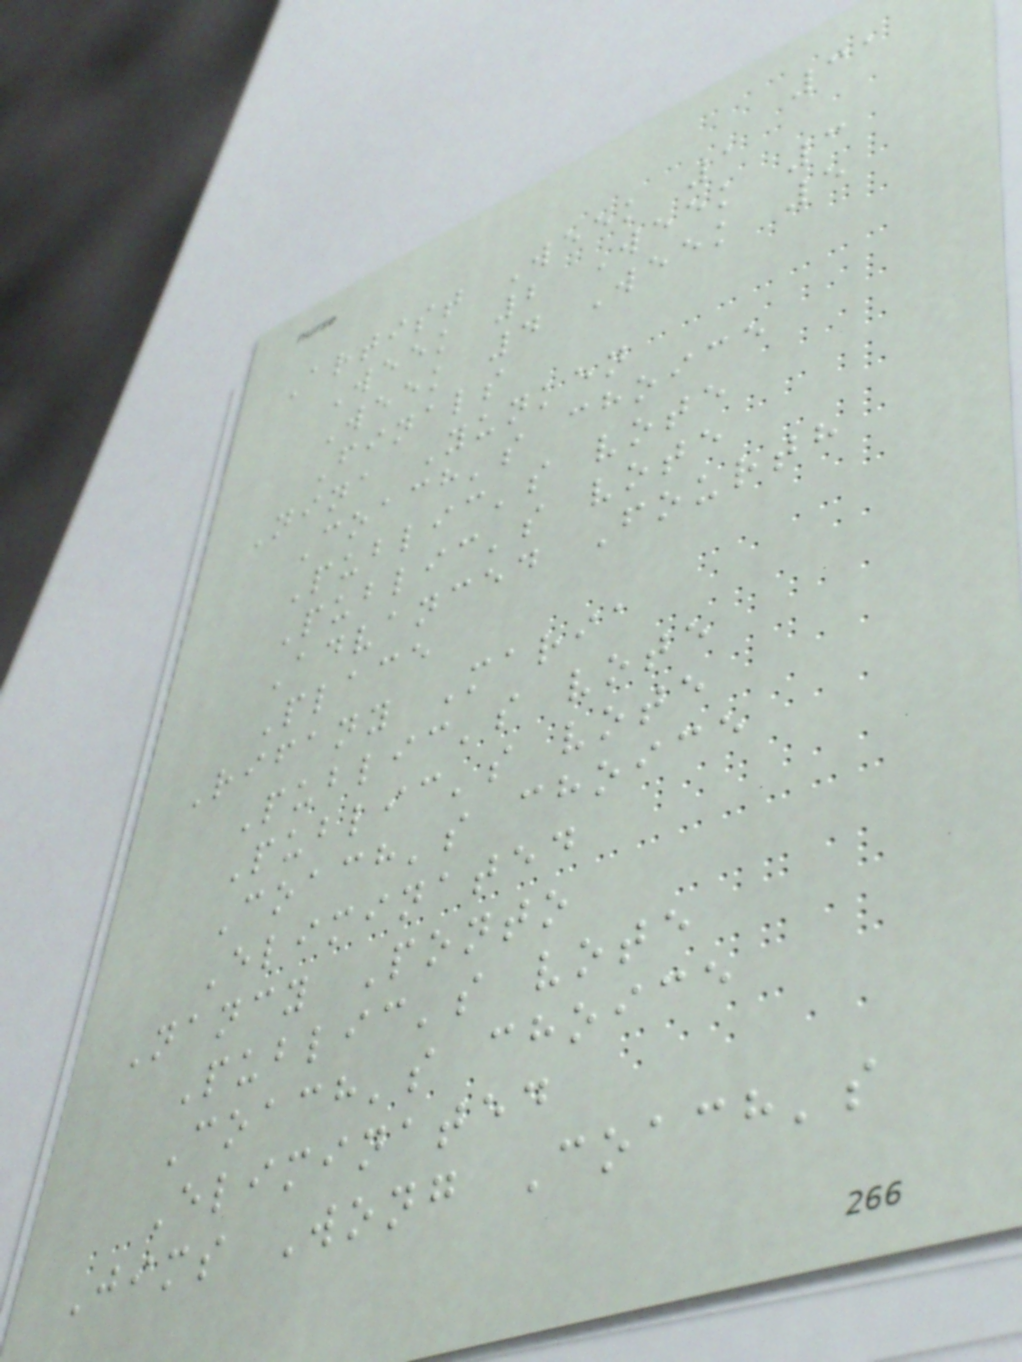31
Artist Week 1
Week 2 Week 3
Week 4 Week 5
Finals
Nina Yunken
Coach's choice
Public's vote
Public's vote
Advanced Fourth
Place
Rifany Maria
Public's vote
Public's vote
Coach's choice
Eliminated
Nancy Ponto
Public's vote
Coach's choice
Eliminated
Jims Wong Coach's
